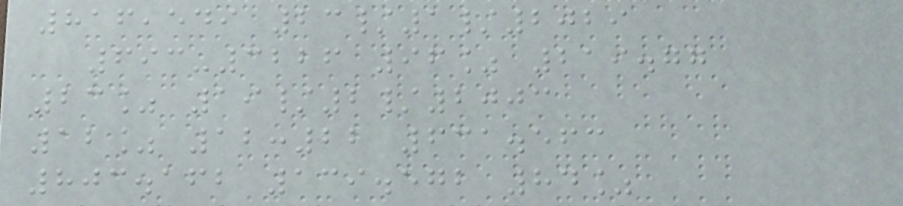816,549 23/1/2029
693-3226 96% 219.77
23% 19/2/2003
12% 12:22 631.563
803.162 139.572 84%
